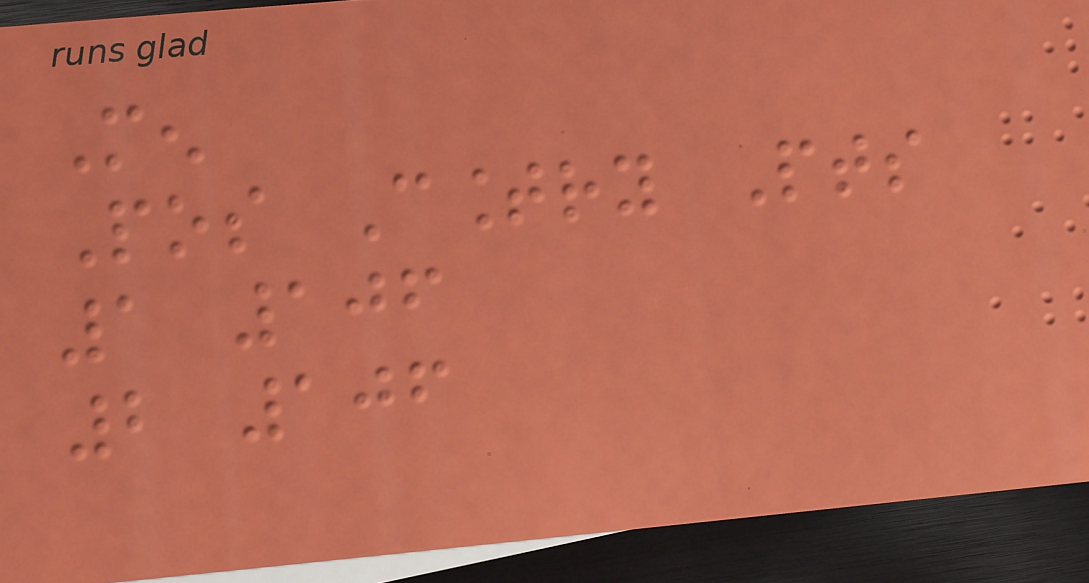Men
Pos Country Pts
1 106
2 106
